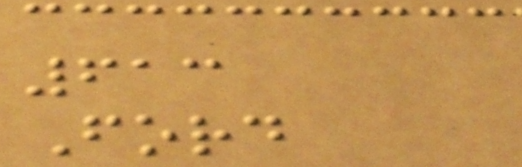613
Ford
